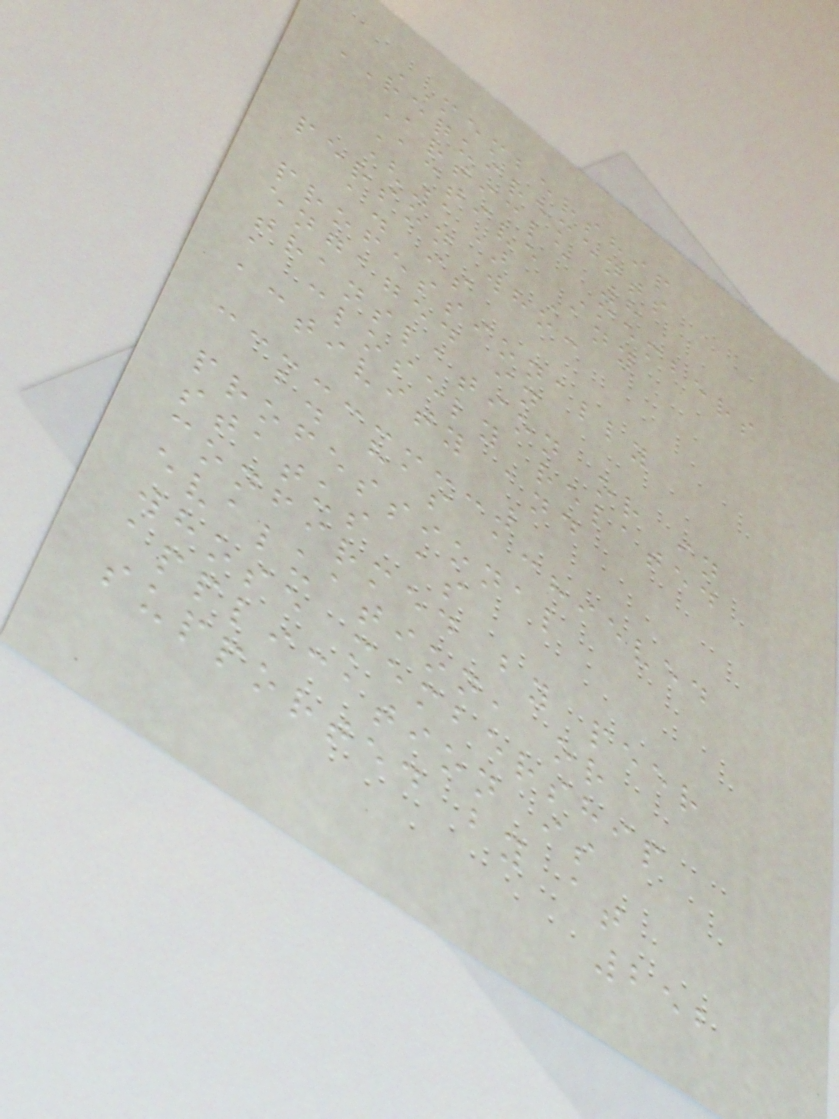MEMBERSHIP
REQUIREMENTS
Article 8
Active Members
(1) Any
person who:
a. is
professionally
engaged in
translation or in
a closely related
activity and
b. has achieved
professional
status as
confirmed by peer
evaluation, or
whose membership
application is
supported by at
252
